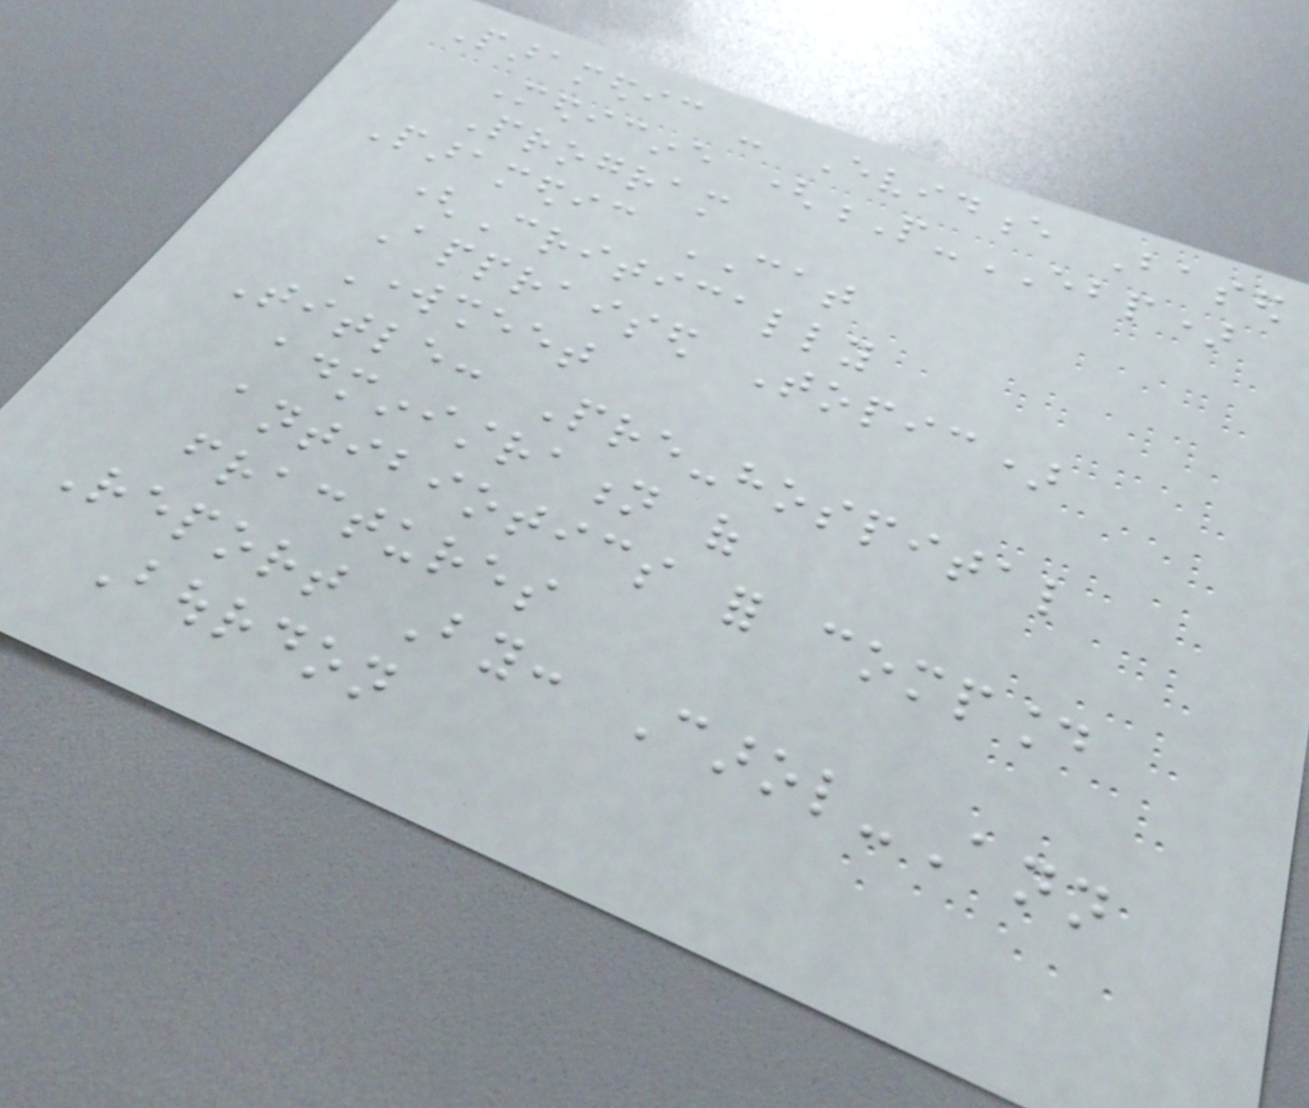Paramedic - Evidence Based
Medicine (P-EBP)
Program
Paramedic CAT
(Critically
Appraised Topic)
Worksheet
Title: Pre-hospital
administration of
antibiotics for compound
fractures
Report By: Carol-Ann
Bourdon
